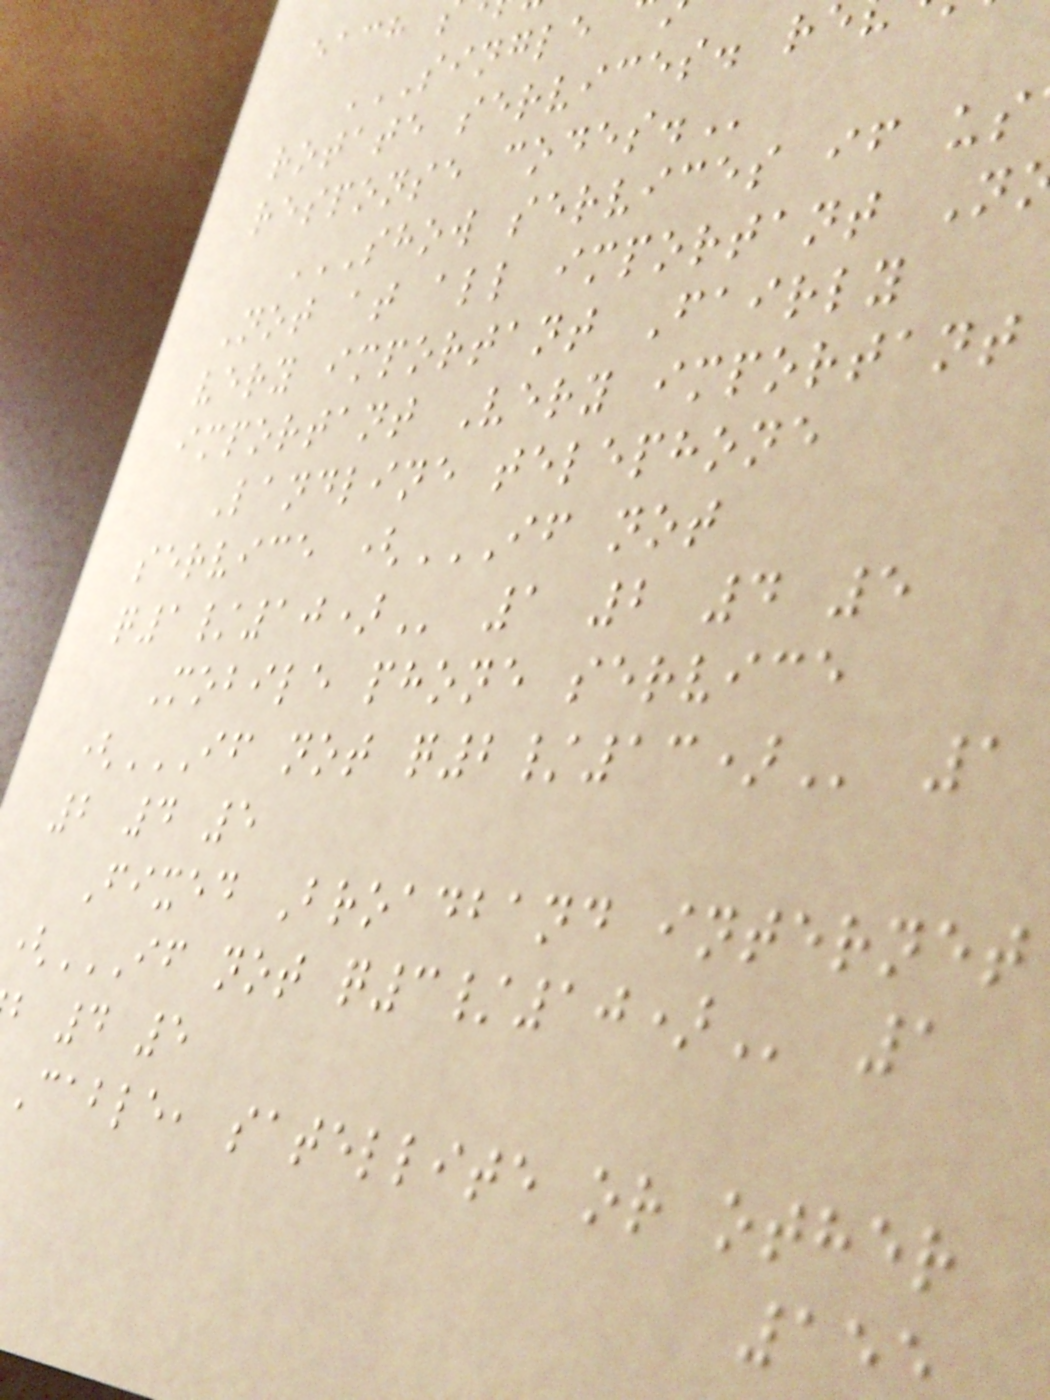each
rotate services.
response
Not at all important N
very important Fairly
important Very important
Landline telephone
service (IF NOT
1 2 4 5
Mobile phone service
(IF NOT Q2/13) 1
2 4 5
Fixed Broadband internet
(IF NOT Q3/10) 1
b 4 5
Cable, satellite or other
